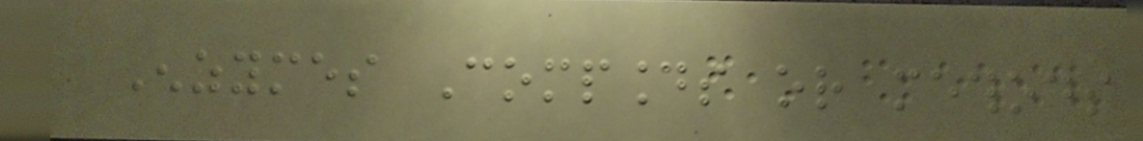Enzymes Compounds or methods
